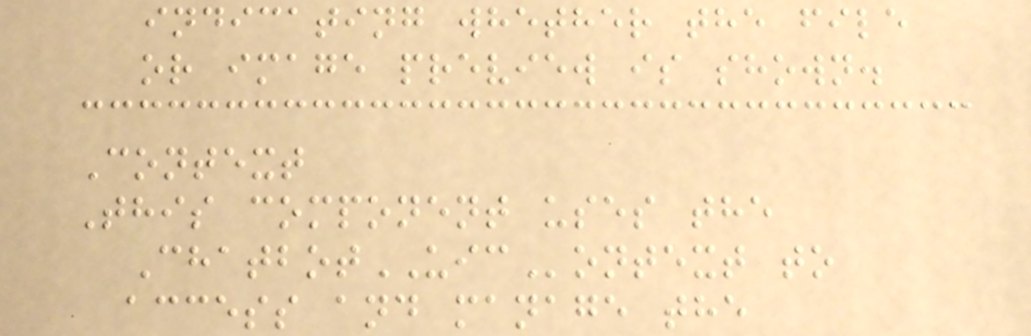indicating whether the file
or image preview is shown.
Context
This component uses the
ChatbotUIContext to
access and manage the
